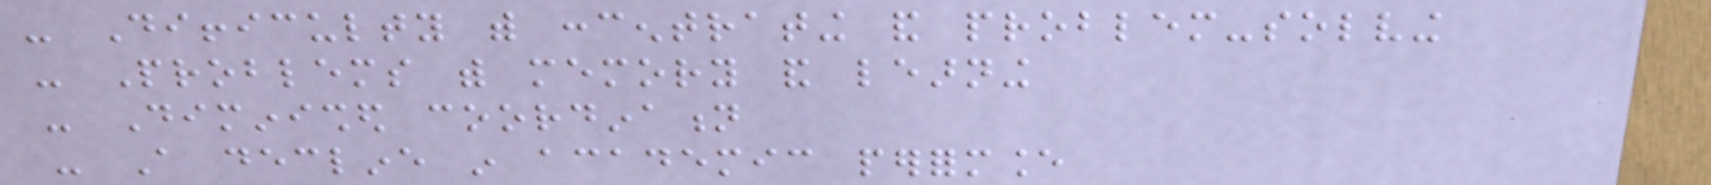- Difficulty with concentrating and problem-solving
- Problems with memory and learning
- Diminished coordination
- A decline in academic performance
